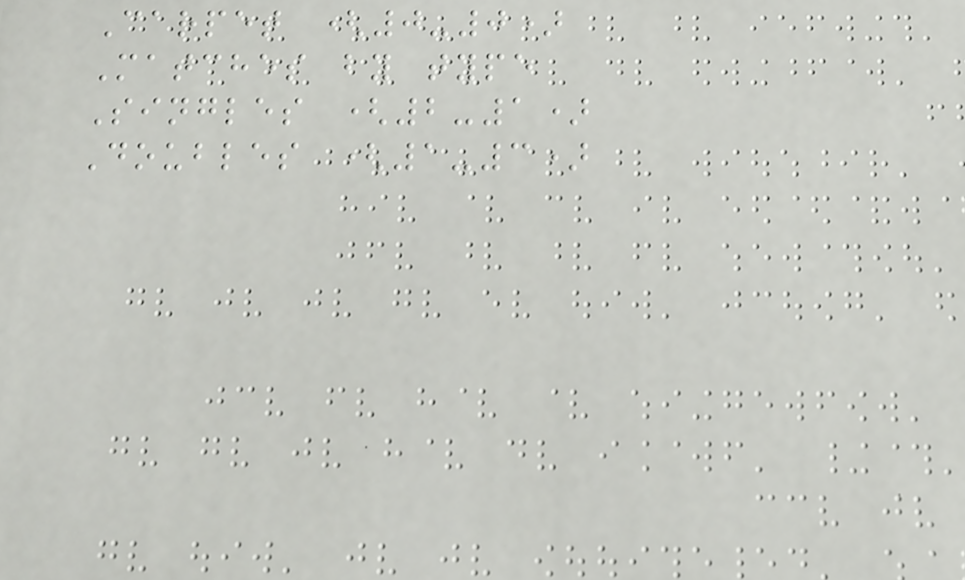Carpet (0-0)
Matches by type
Singles (2-1)
Doubles (1-3)
